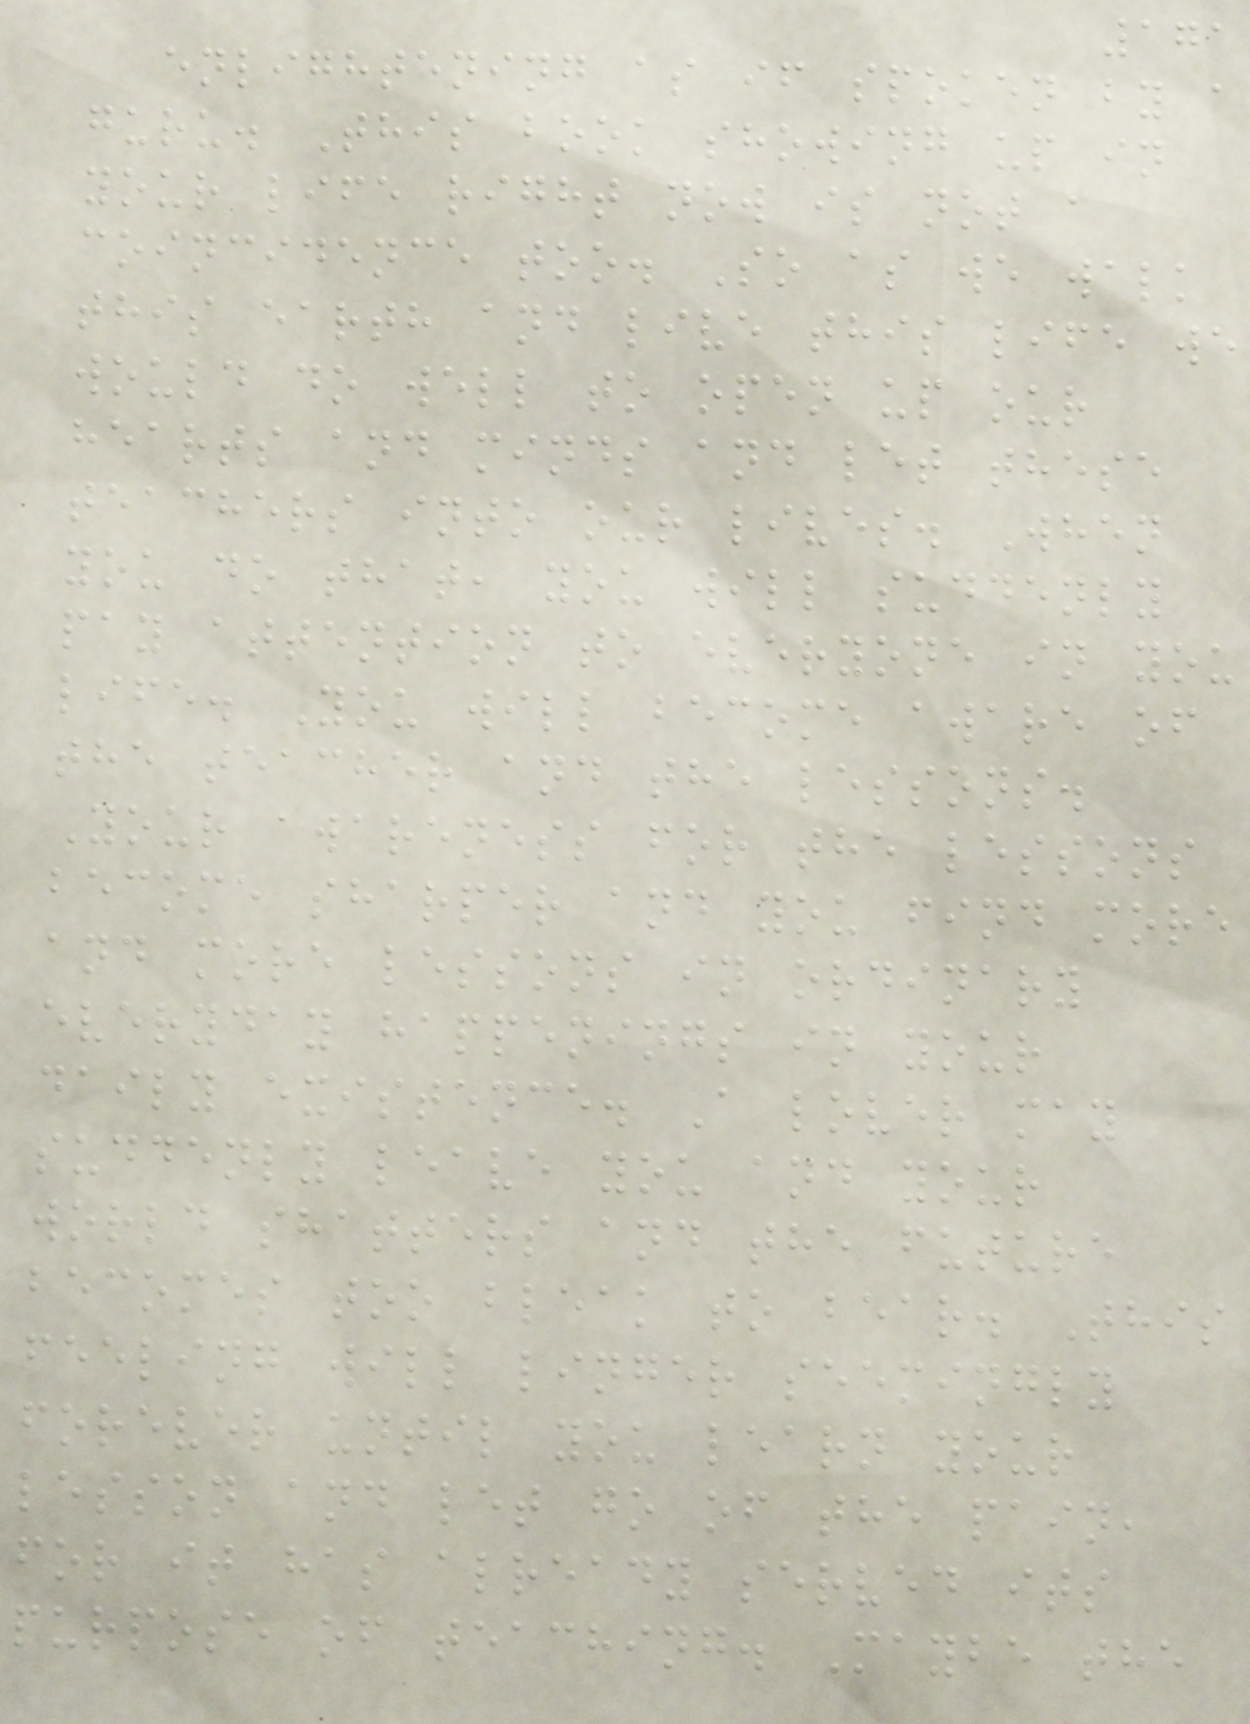171
enlightening as if spoken by a
guru. This book showing up in
your life right now is not a
coincidence too. So as we walk
this earth and live this life we
would do well to open up our
hearts and minds and let these
teachers into our lives. When
you do that, you will suddenly
pay attention to everyone in you
life. You will become aware of
the teacher and the lessons.
Your awareness for the lessons
become sharper and you find more
and more lessons in ordinary
everyday happenings in your
daily existence. A lover may
suddenly leave you and your
world shatters and the future
becomes too bleak to bear. This
feeling will linger seemingly
forever until you learn your
lesson and let go of the pain,
for it has already served its
purpose of teaching. Maybe the
